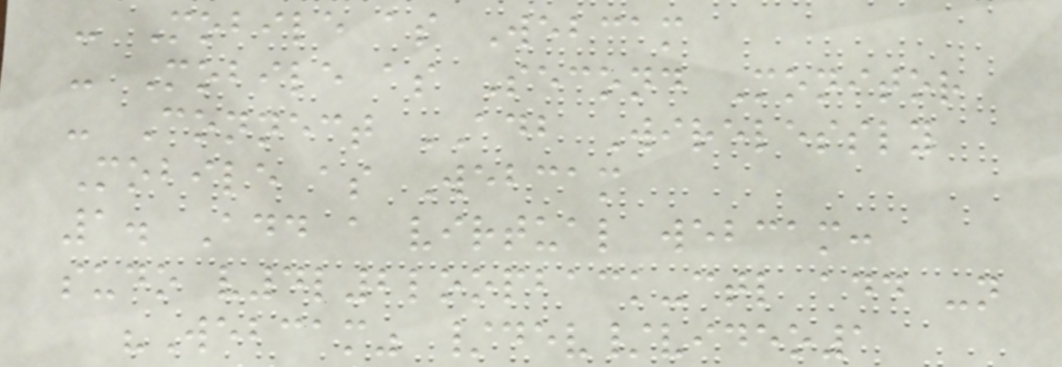- Mobile as Webcam
- Mobile as Second Monitor
- Connect ADB Wirelessly
Mobile as Webcam
1. Add a virtual webcam:
sudo v4l2loopback-ctl add -n
"Webcam" /dev/video1
